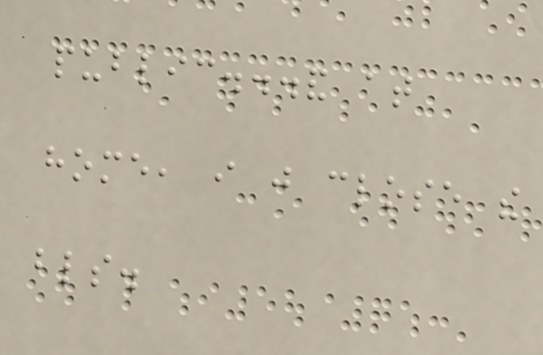public...and at
home, i just close the
blinds.
